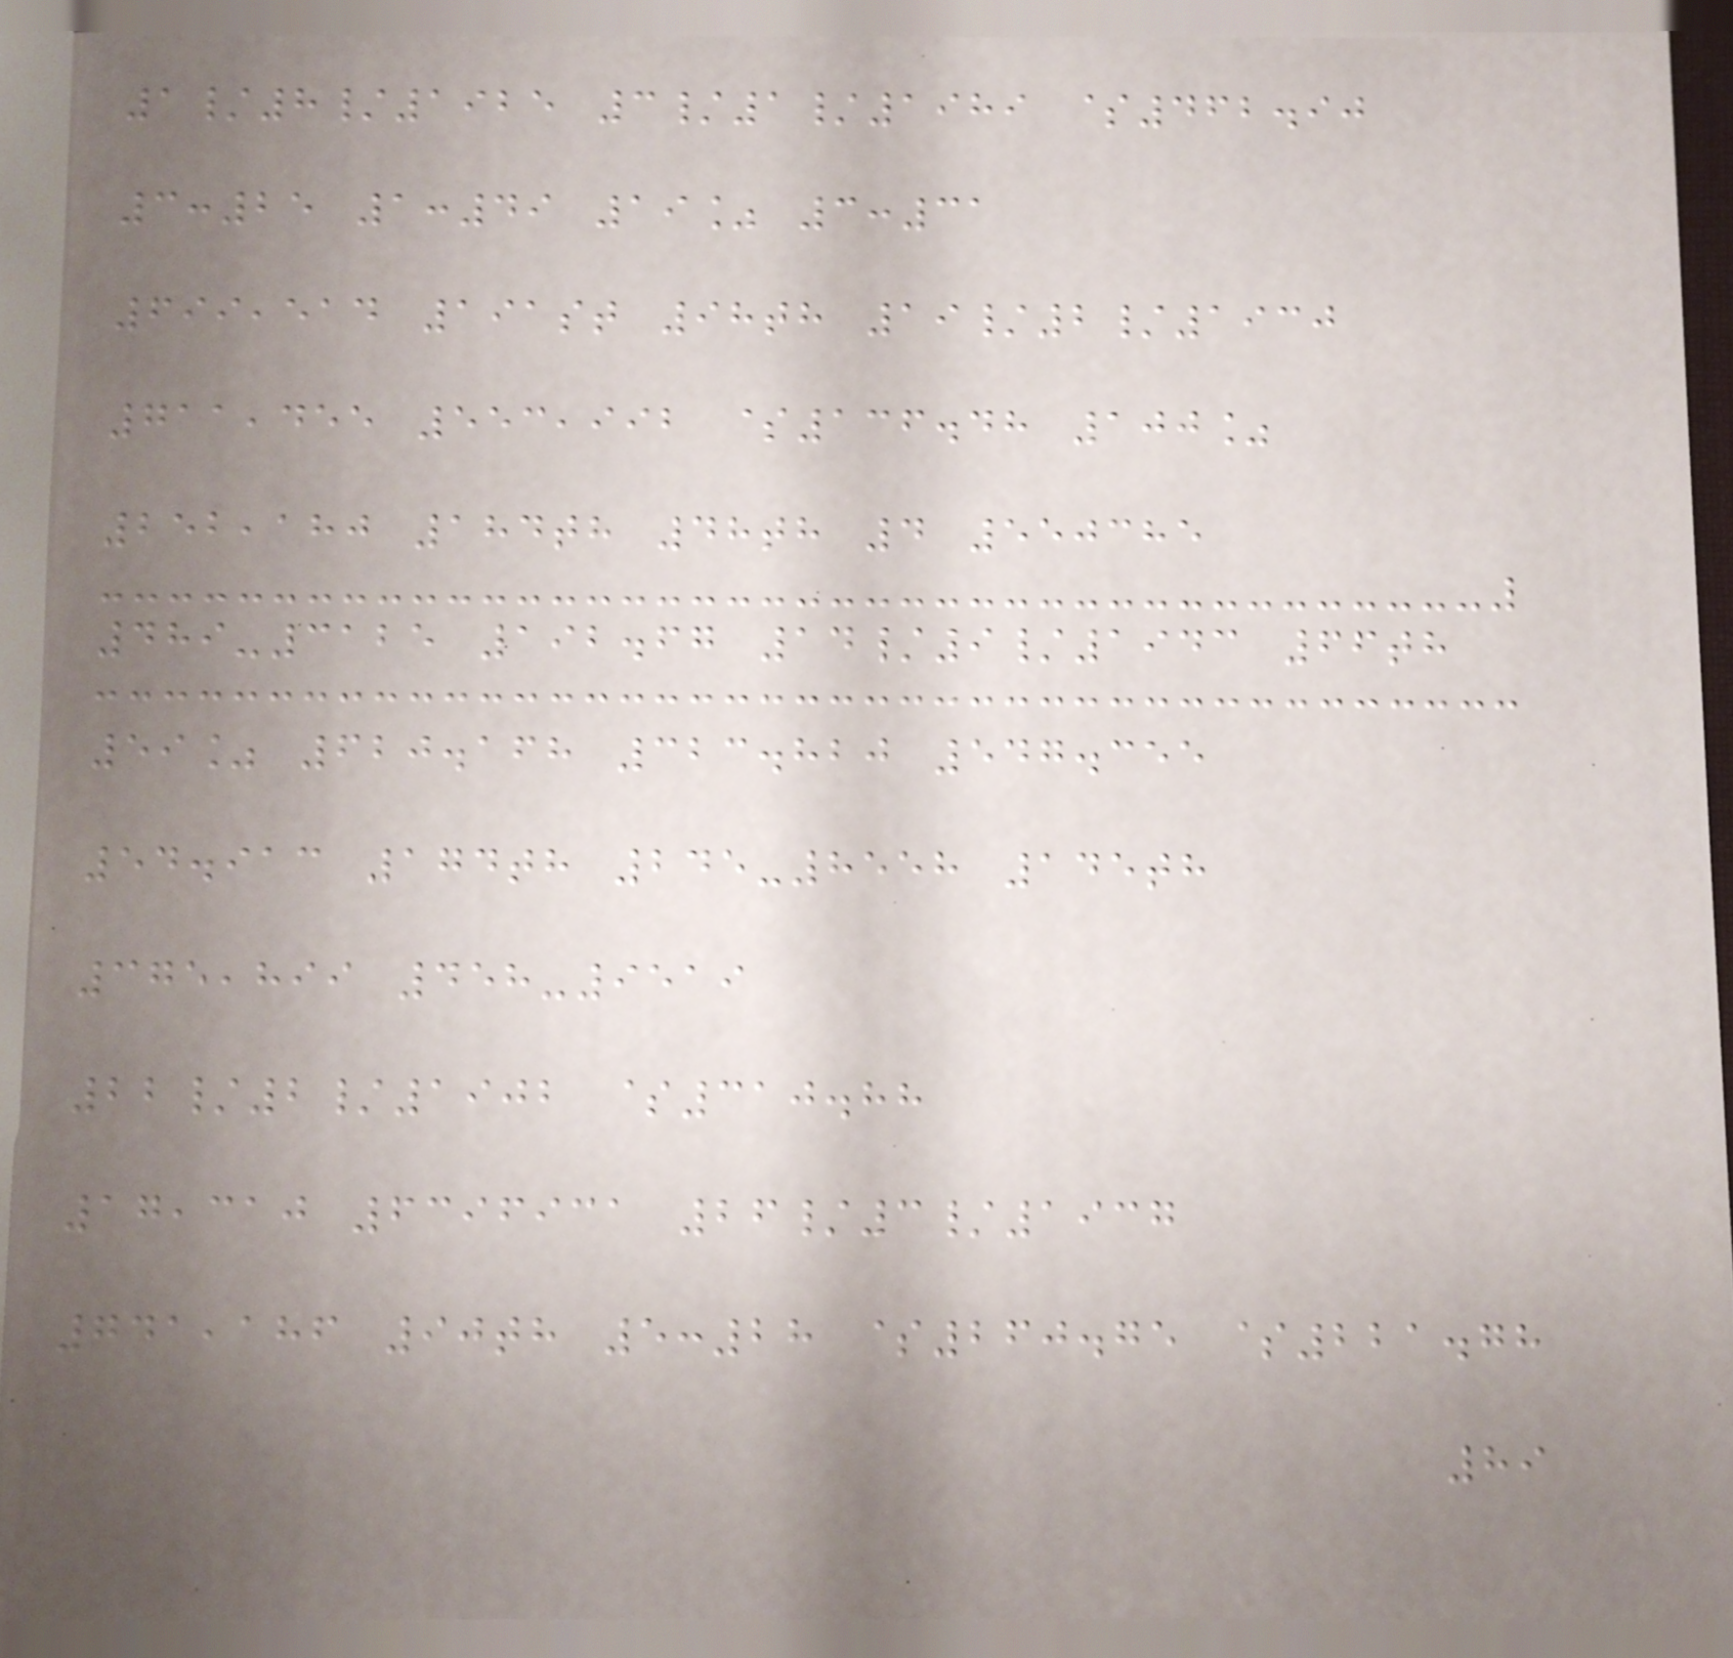1/8/1925 3/1/1989 $462.90
3:25 1:49 19% 3:31
699,514 191st 98th 19/2/1930
711,455 553,992 $136.48 100%
252,180 184th 48th 4 550385
489-3125 192.67 14/9/1943 66th
59% 620.168 323.820 547.355
54.913 174th 245-8558 145th
375,899 458-9519
22/2/1902 $310.88
17,310 6396931 26/3/1937
741,186 90th 5:28 $260.75 $221.78
89
